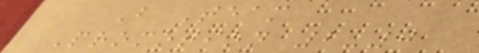B Team
Promotion 2-0
